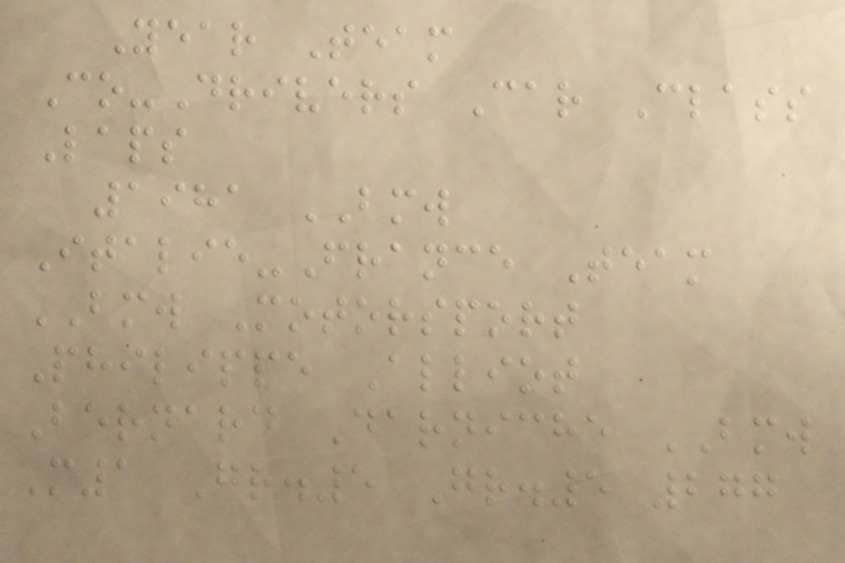Year Team
Co-Drivers Car Class
Laps
1981 BMW
Italie-France Team
BMW Motorsport
Philippe Alliot
Bernard Darniche BMW
M1 Gr.5 Gr.5 277
